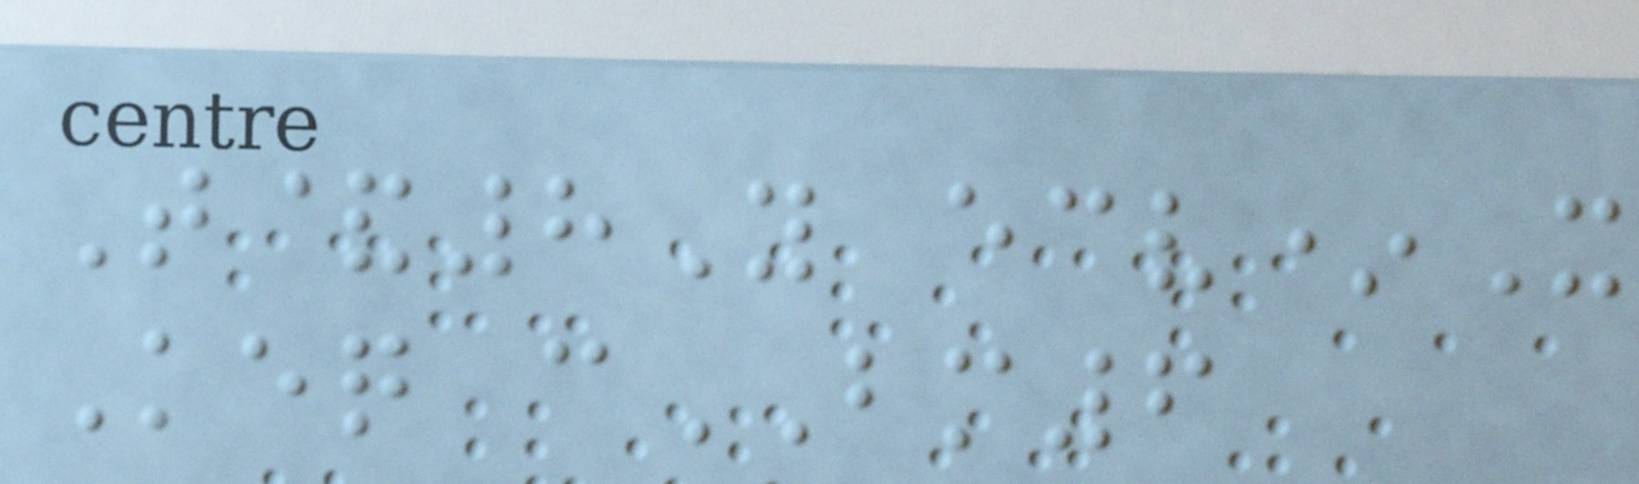T&8Y ecv*X
Keq cBM6
